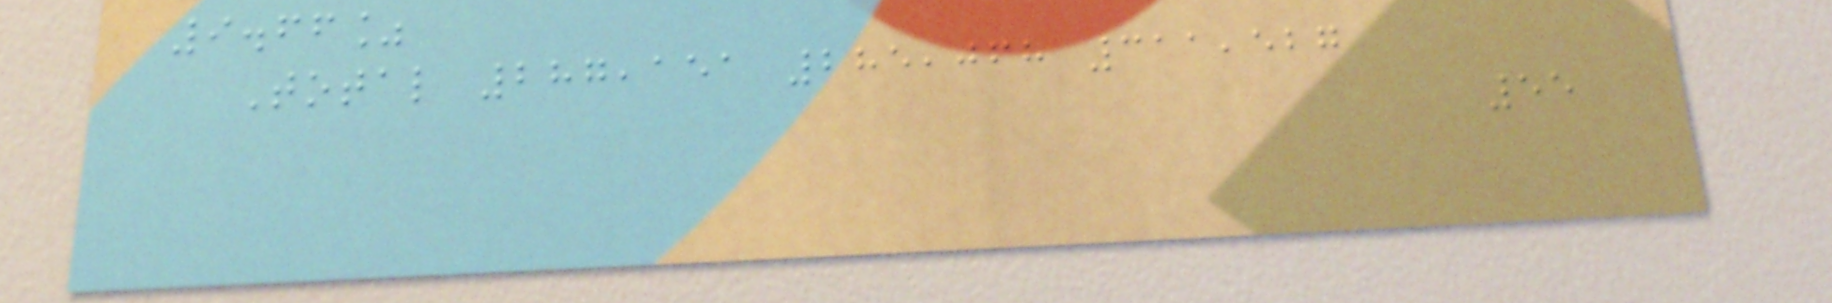9.66%
Total 287,151 285,068 311,527
55
